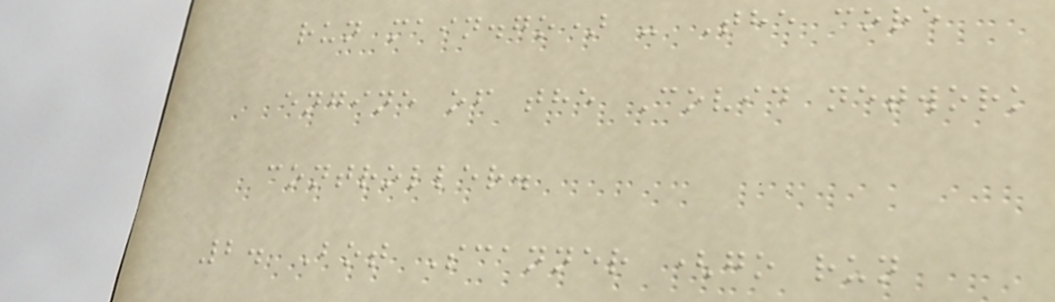run main.go) - The core
engine of the Covid network
controller.
2. Bot Scanner (go run
